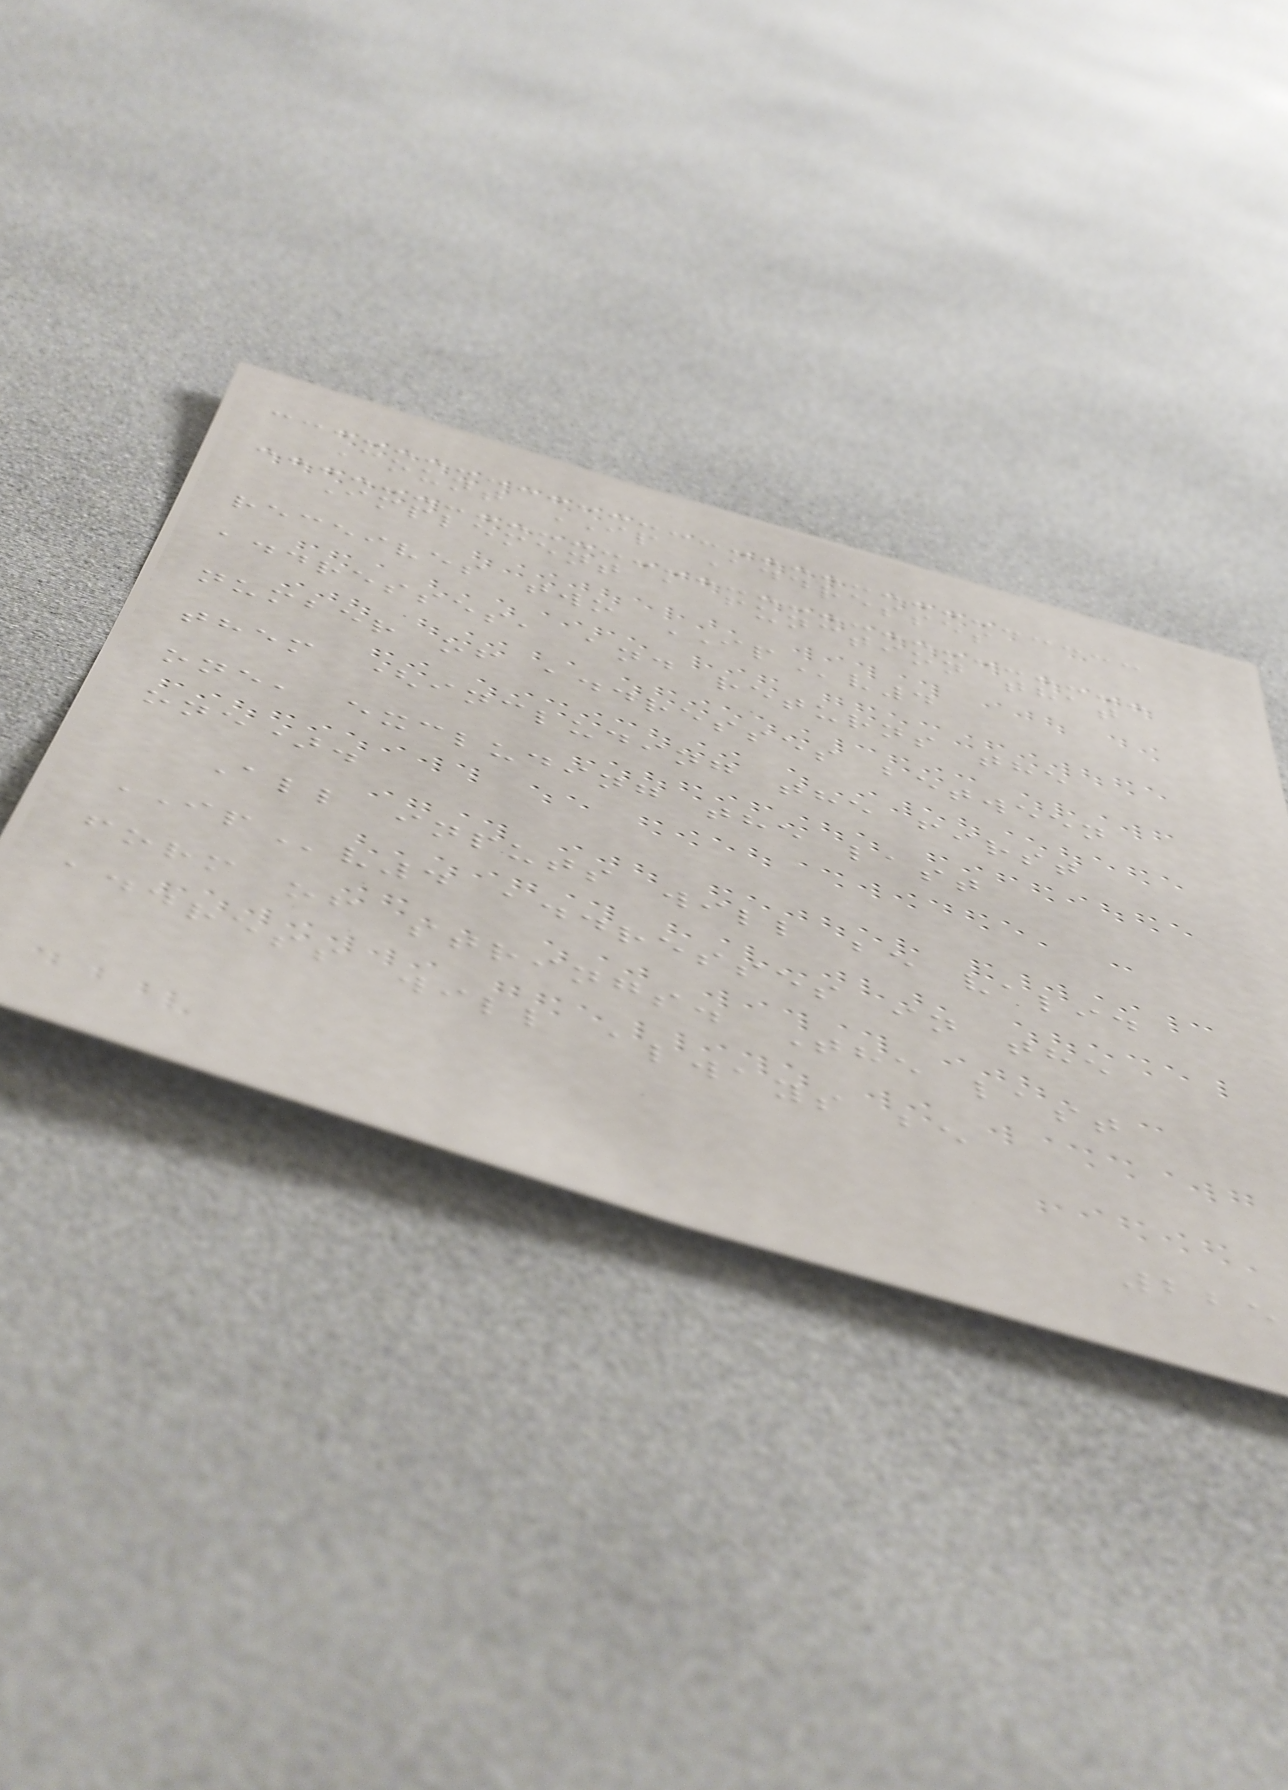Count IP Addresses
Implement a function that
receives two IPv4
addresses, and returns the
number of addresses between
them (including the first
one, excluding the last
one).
All inputs will be valid
IPv4 addresses in the
form of strings. The last
address will always be
225
